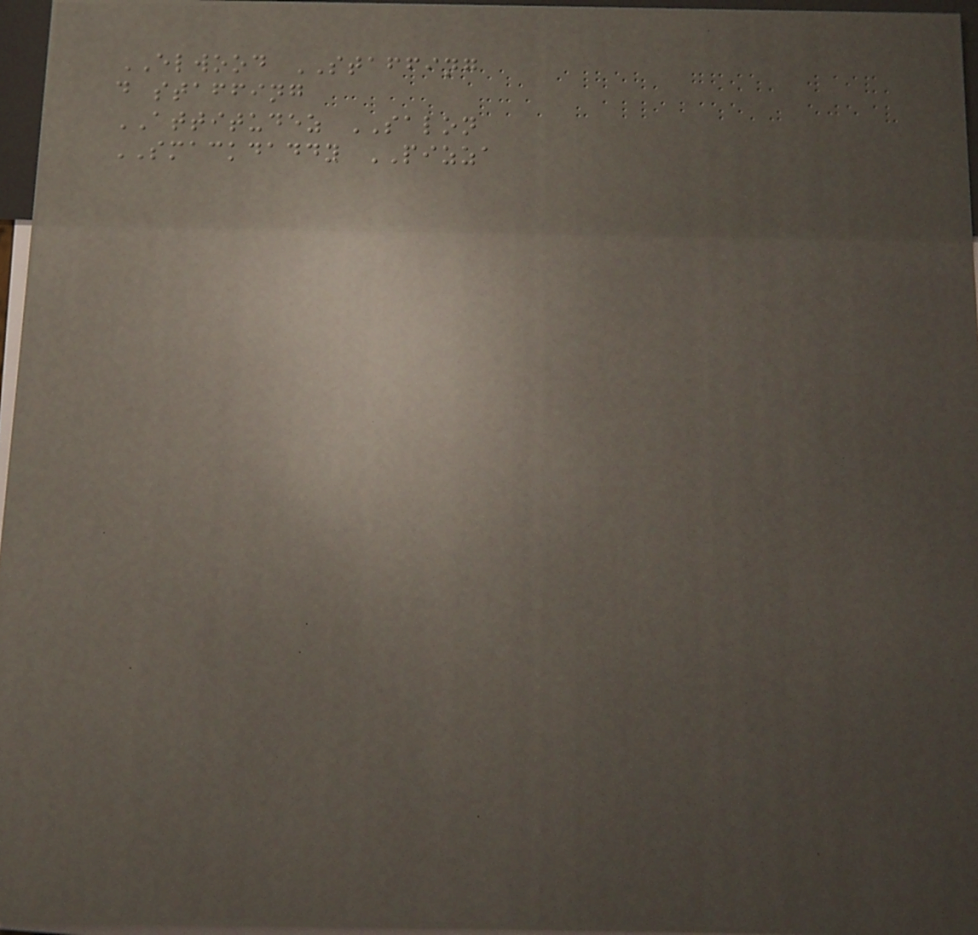ELWOOD STAFFING
d staffing
ATTITUDEZ SALON
SMACKDADDY PIZZA
